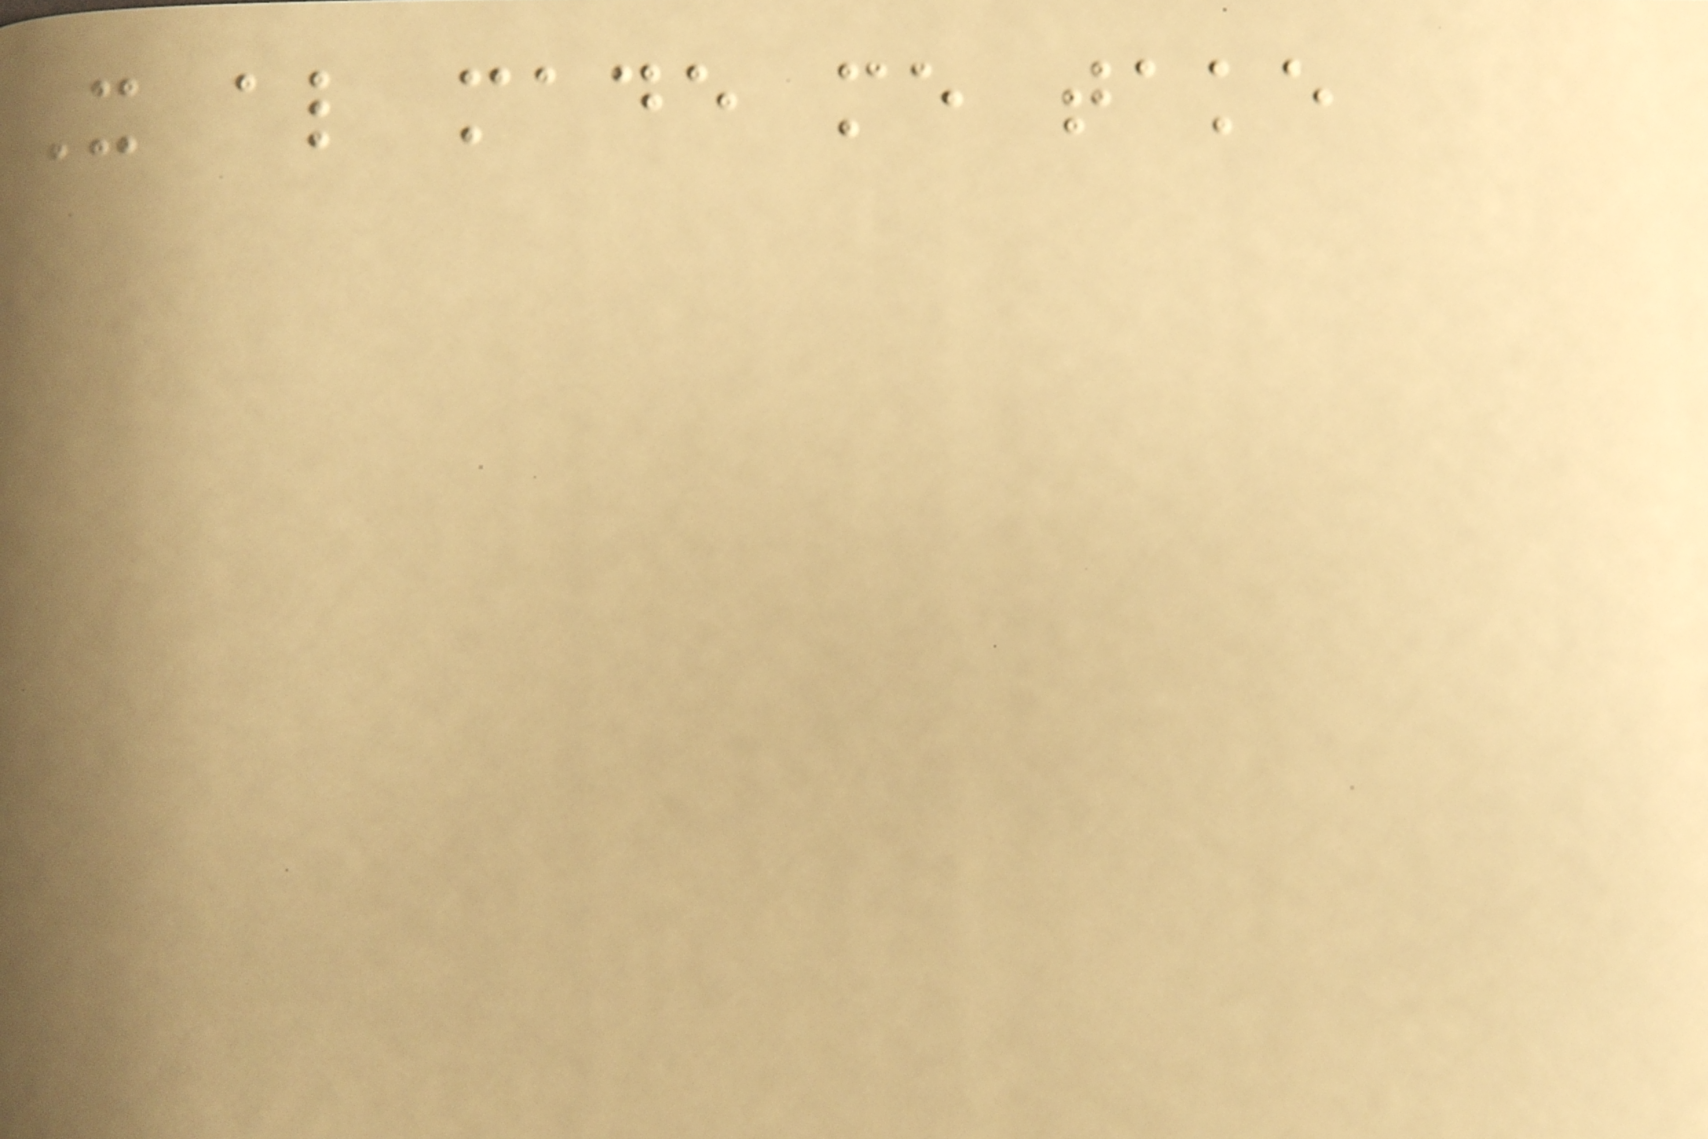It also made me take
